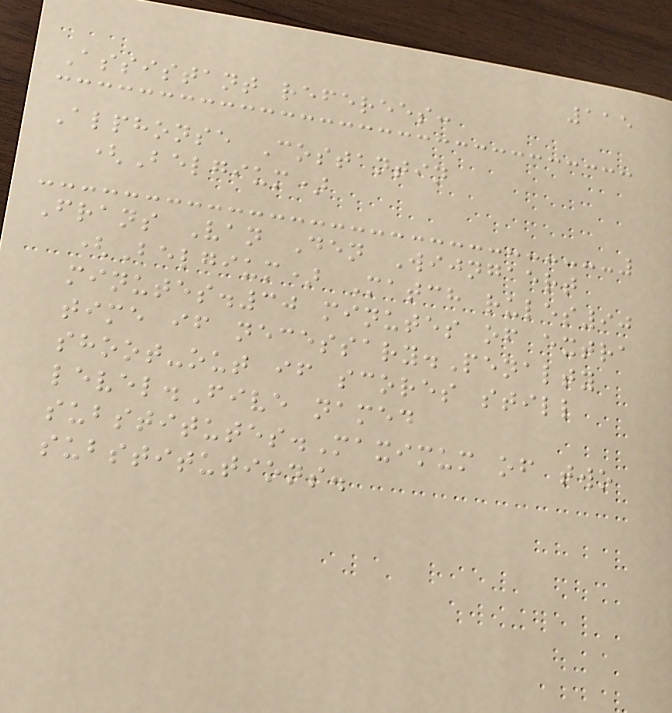115
Assistant referees:
Alphonse Costantin
(Belgium)
Frans Van Den Wijngaert
(Belgium) Match rules90
minutes.30 minutes of extra
time if necessary.Penalty
shoot-out if scores still
level.Five named
substitutes.Maximum of two
substitutions.
